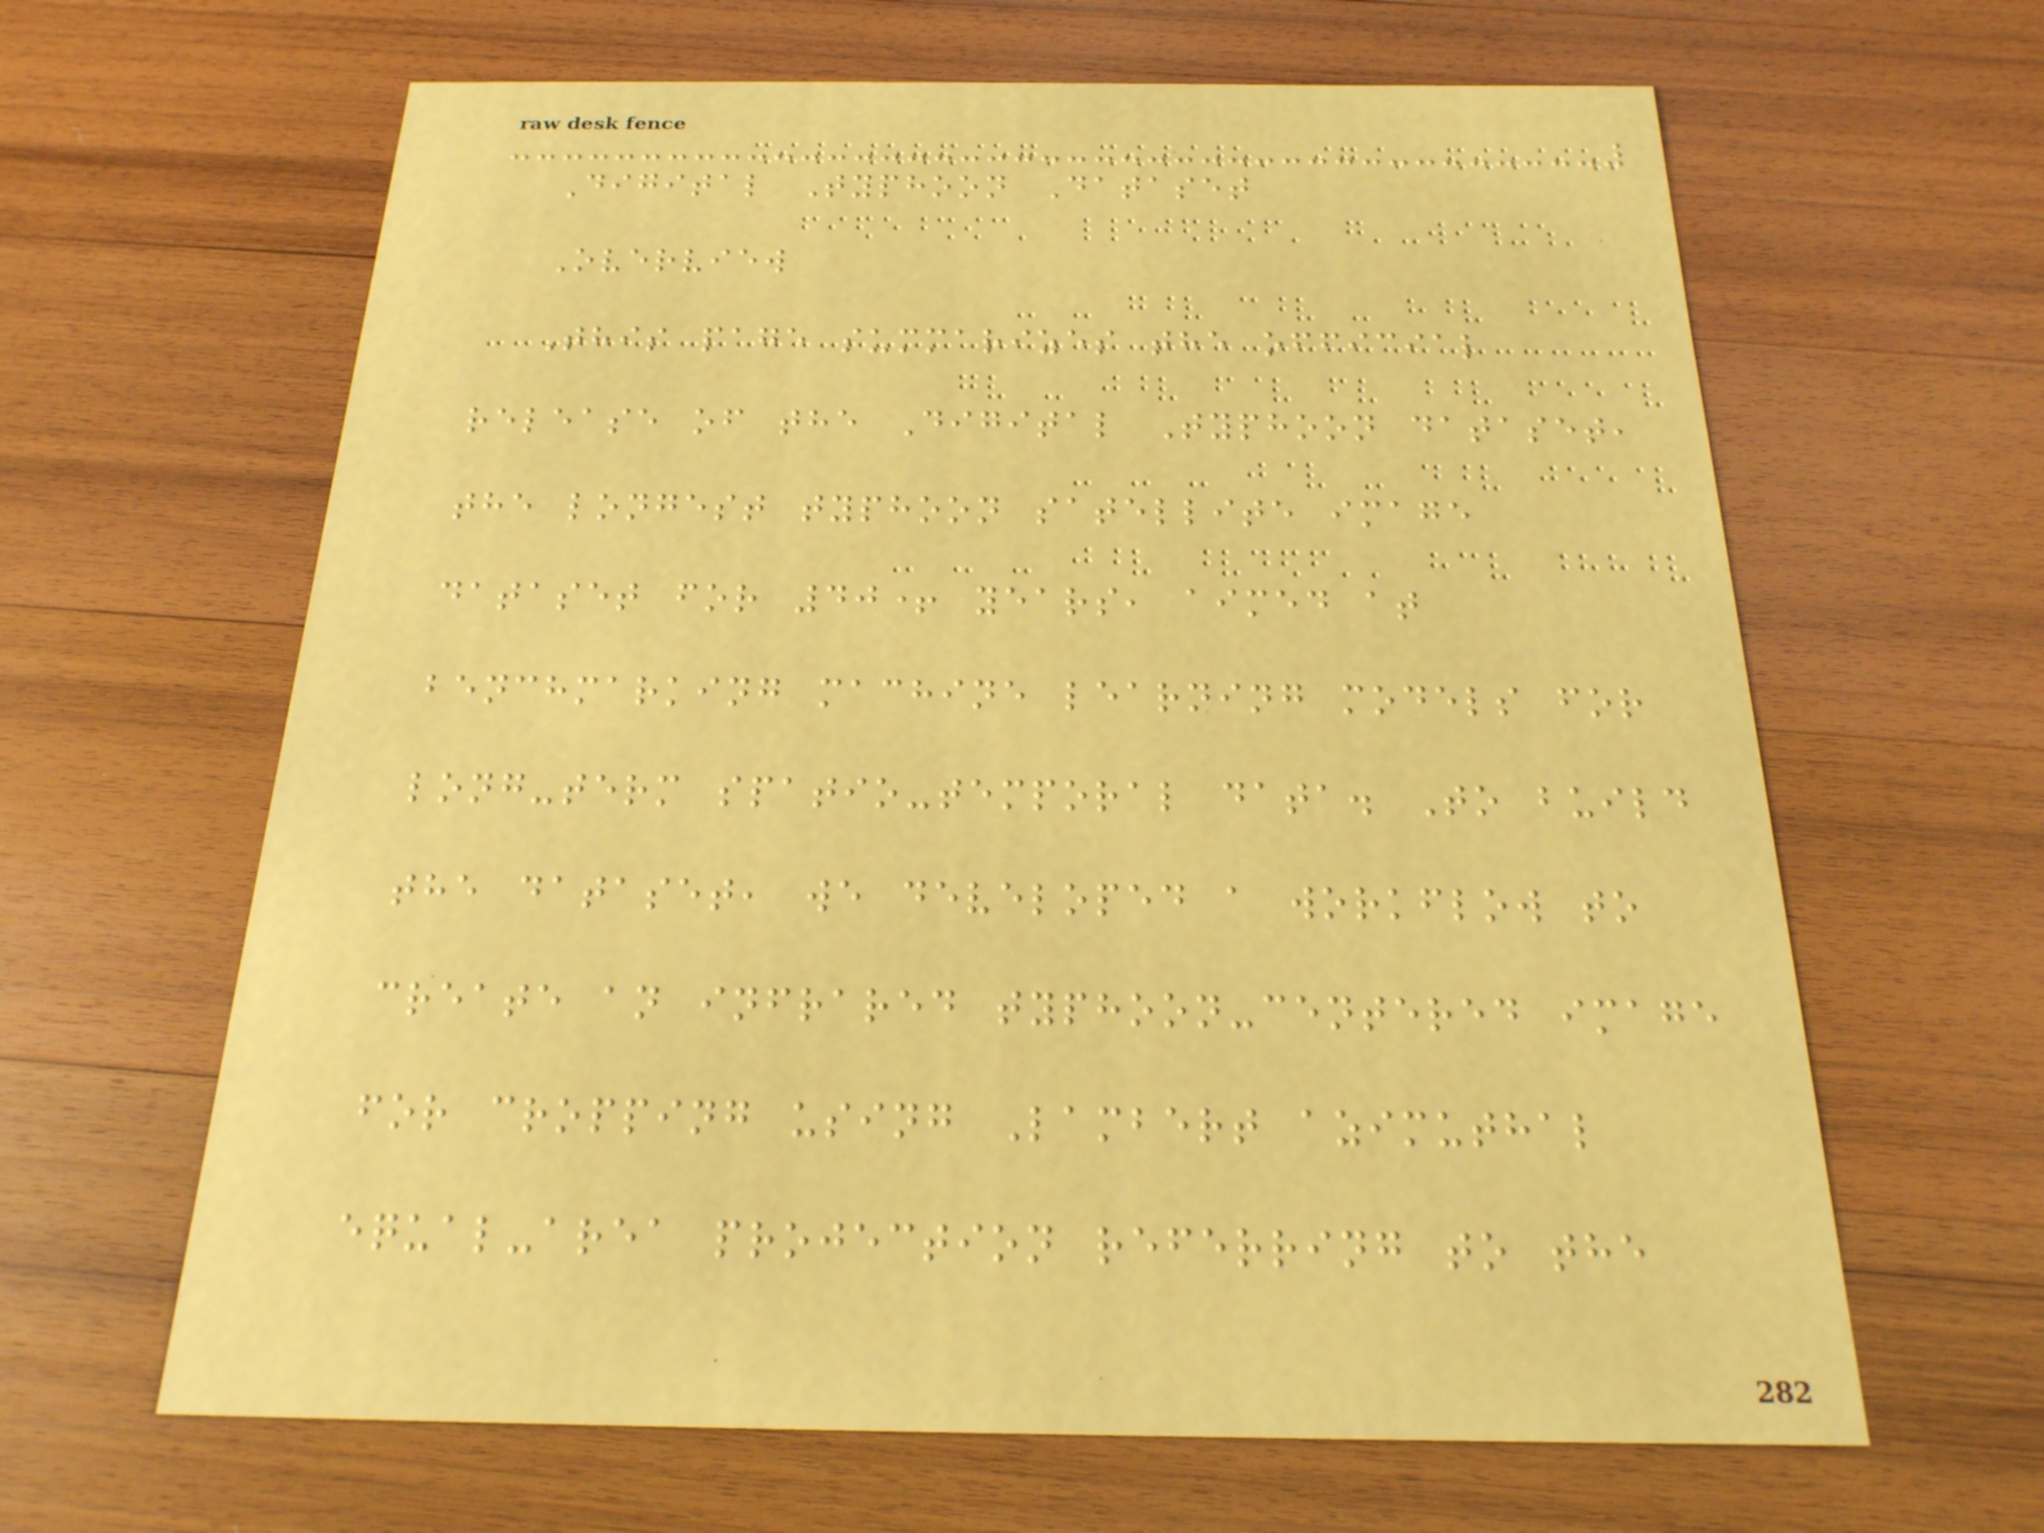Digital Typhoon Dataset
Overview
This page summarizes the official
release of the Digital Typhoon dataset,
the longest typhoon satellite image
dataset for 40+ years, aimed at
benchmarking machine learning models for
long-term spatio-temporal data. To build
the dataset, we developed a workflow to
create an infrared typhoon-centered image
for cropping using Lambert azimuthal
equal-area projection referring to the
